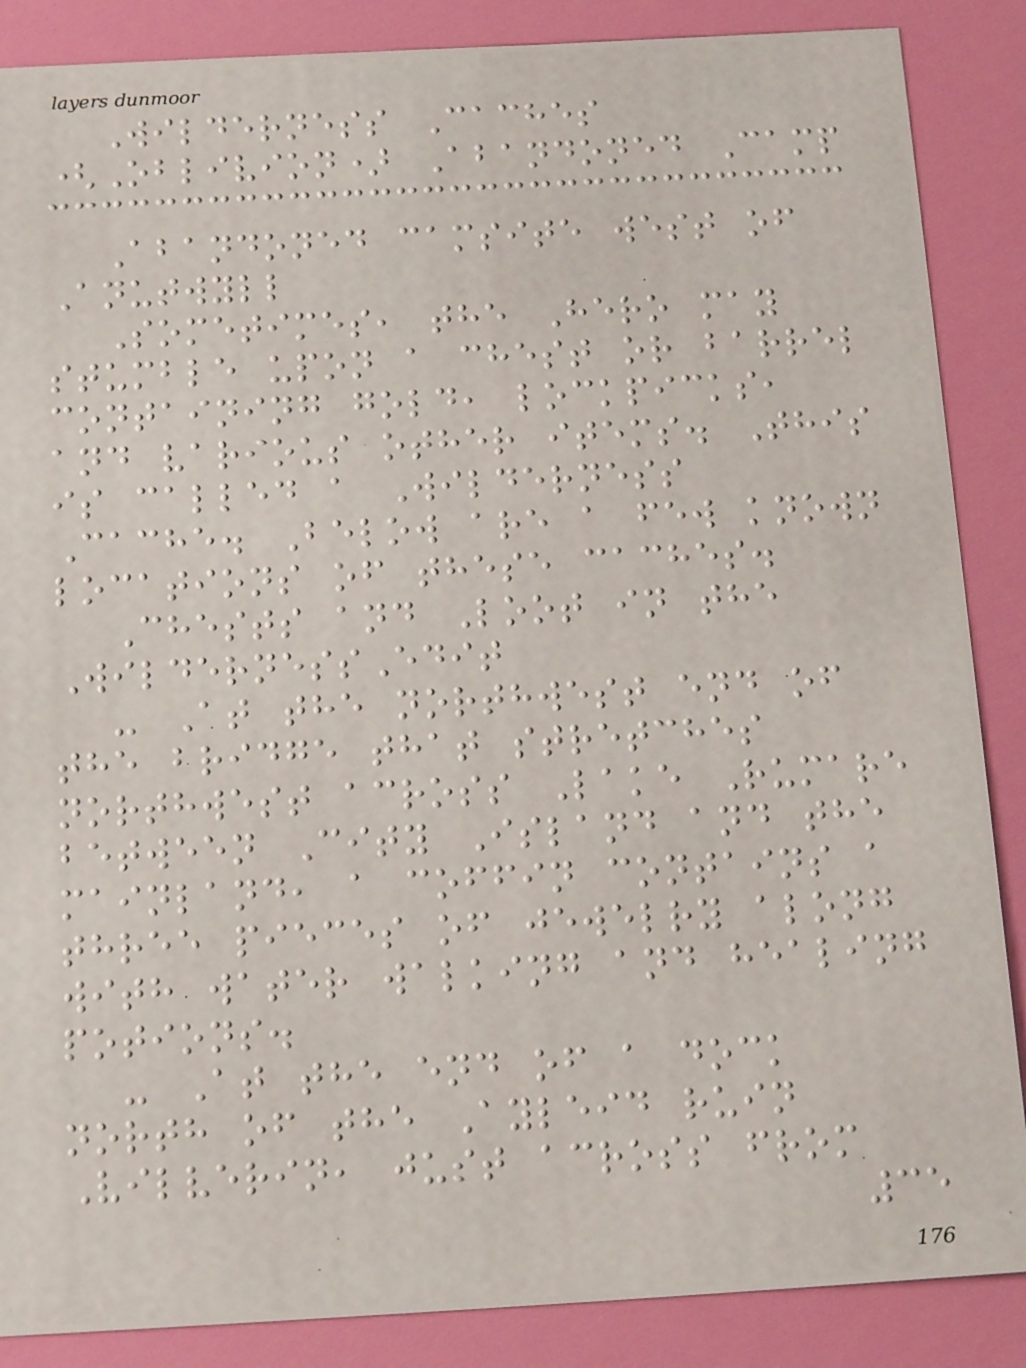Wilderness Caches
(Oblivion) Abandoned Camp
Abandoned camsite west of
Anutwyll
Sometimes, the Hero may
stumble upon a chest or barrel
containing gold, lockpicks,
and various other items. This
is called a Wilderness
Cache. Below are a few known
locations of these caches.
Chests and Loot in the
WildernessEdit
- At the northwest end of
the bridge that stretches
northwest across Lake Rumare
between City Island and the
mainland, a coffin contains a
three pieces of jewelry along
with water walking and healing
potions.
- At the end of a dock
north of the Ayleid ruin
Vilverin, just across from
35
